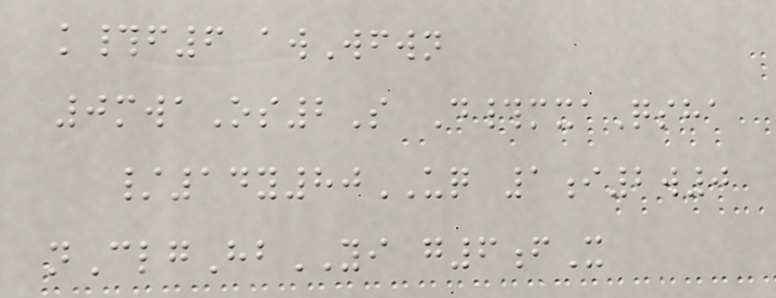k#f6 awWfwn
0mwaOs2S D#mxaQsha
/14y80UQ 1i2w0
nClgHbYI g6fX
